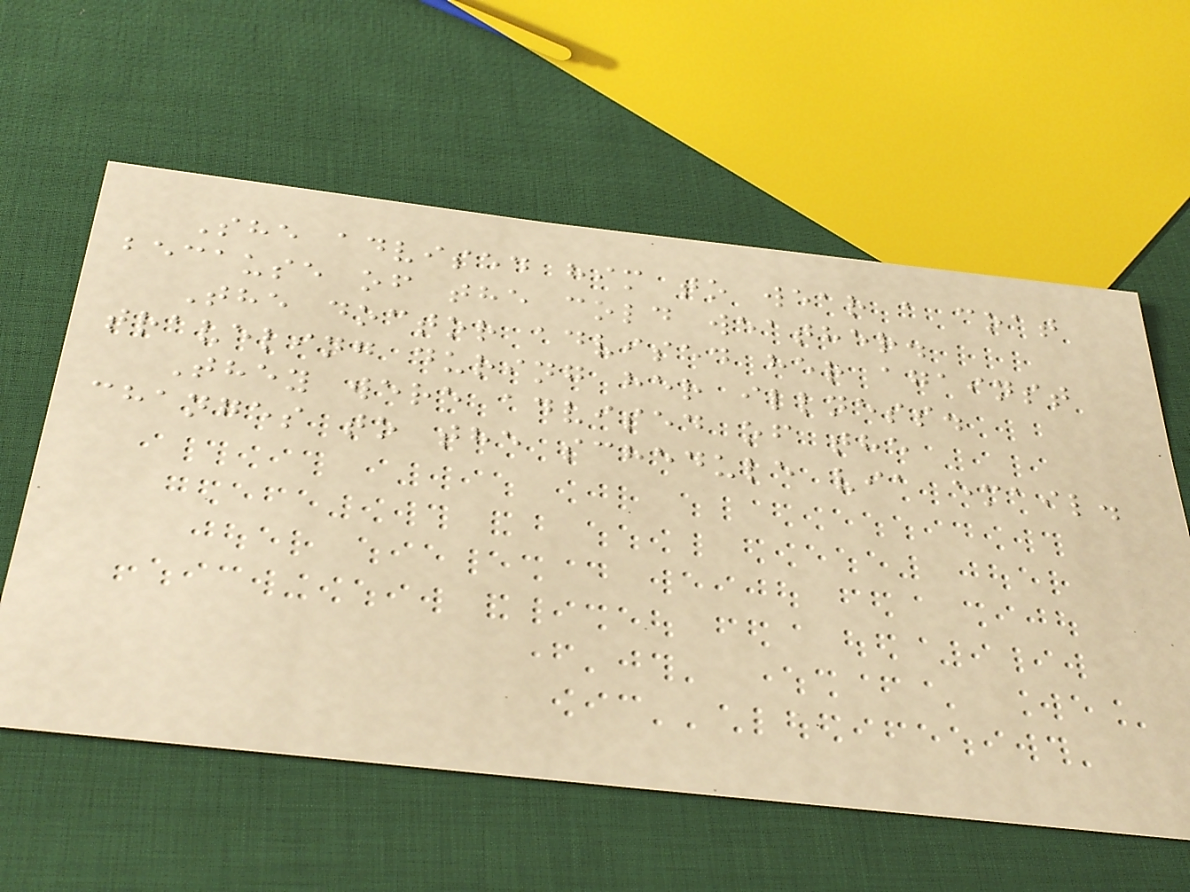She advised him to wear a coat
because of the cold weather.
The doctor advised her against
traveling during her illness.
They were advised of the
changes to the schedule via email.
